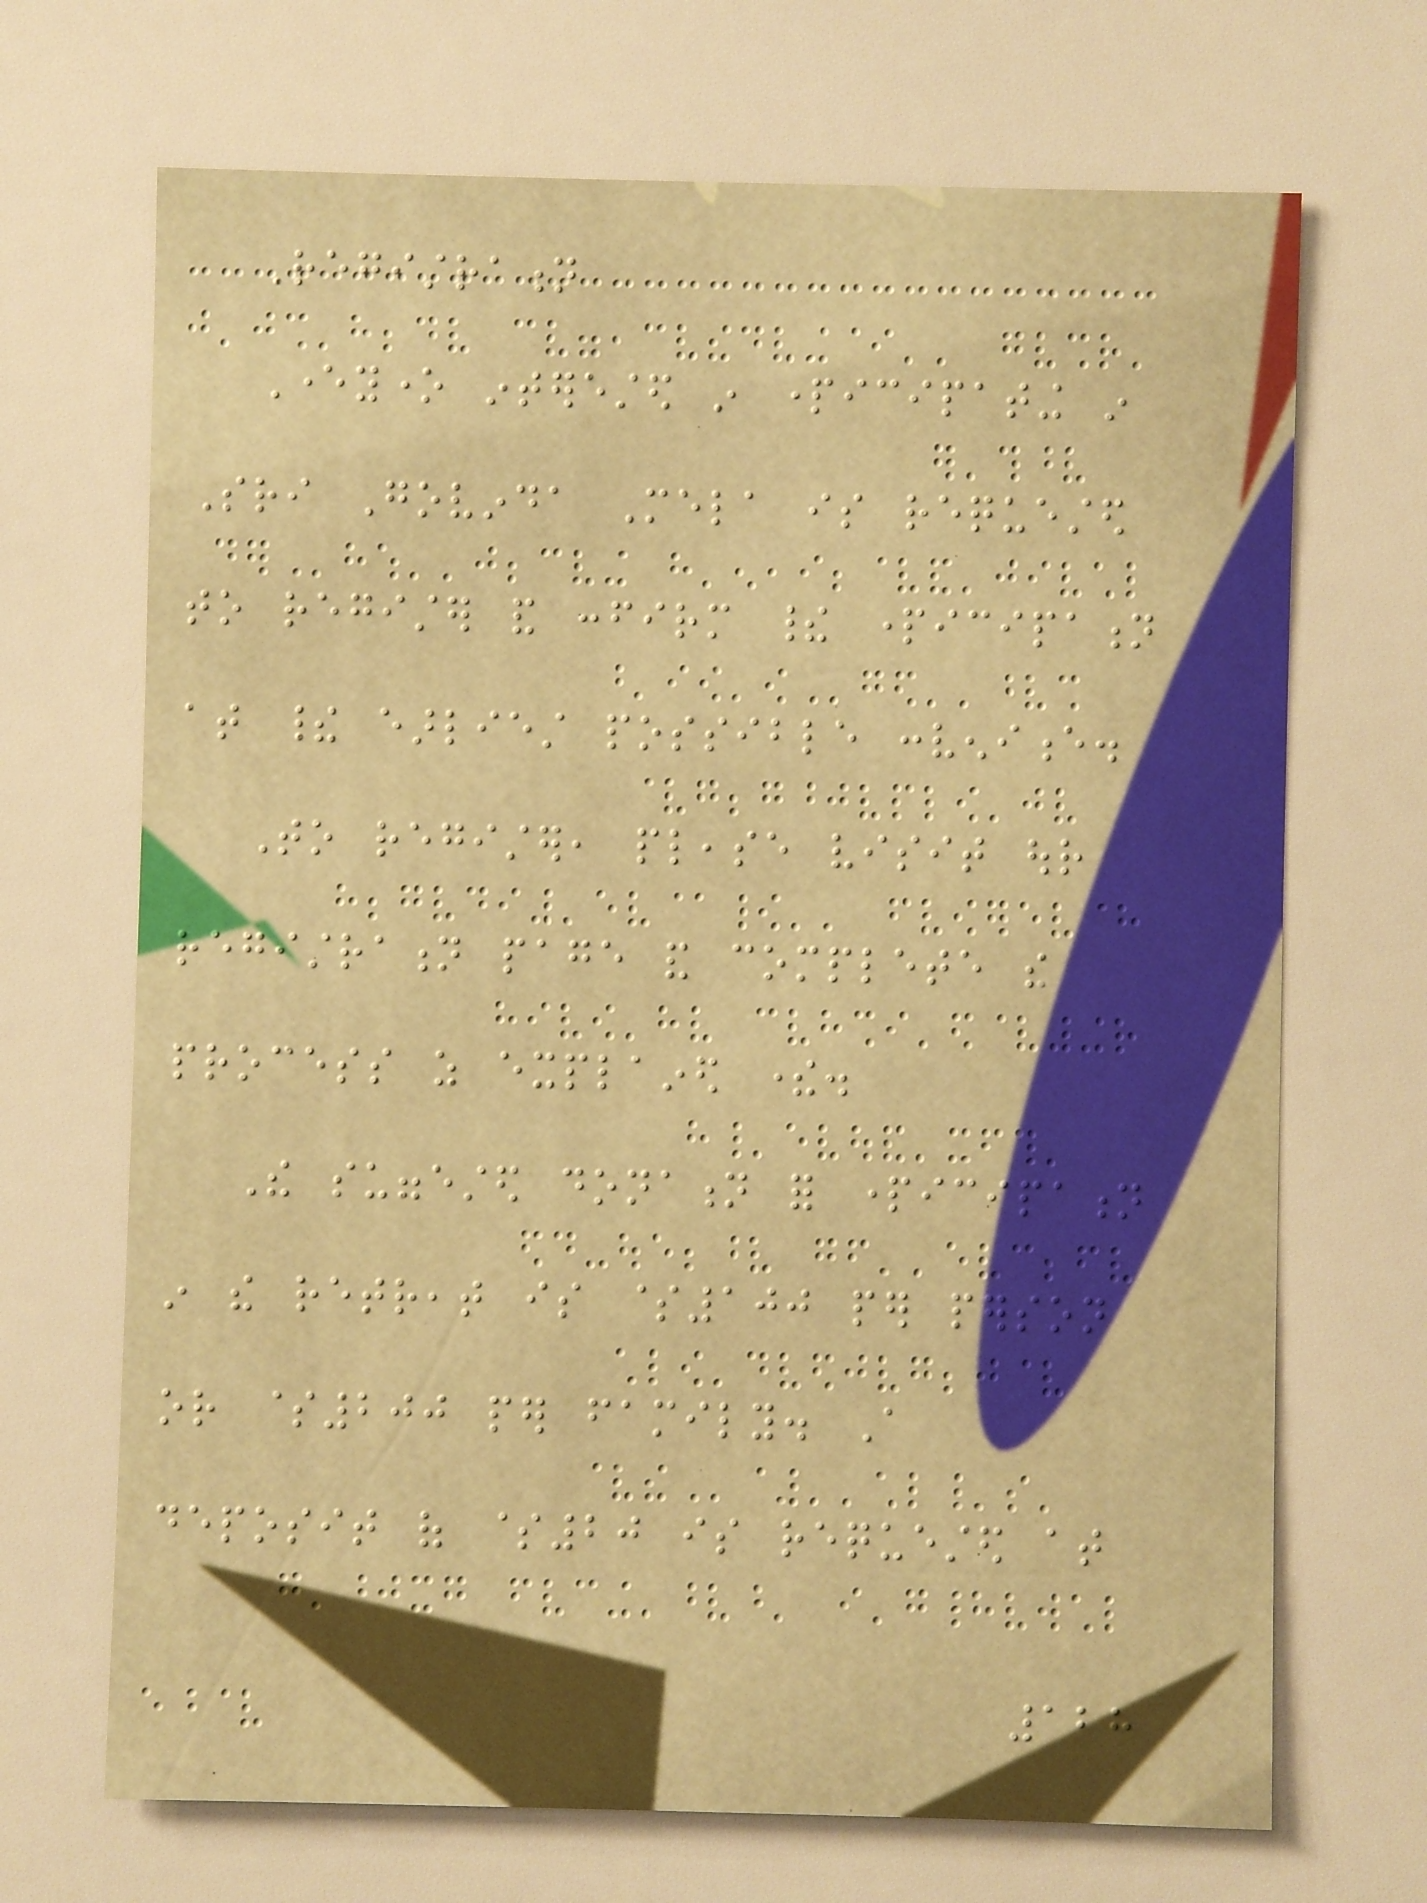Registration
Everyone interested in participating in
Sri Govinda Mela is requested
to register and confirm their participation
at their earliest possible convenience.
To register, please visit our
registration page and complete the
process as explained there.
The suggested donation for participation
in the retreat is $100 per person
or $200 per family. A
deposit of $20 is requested at
128
